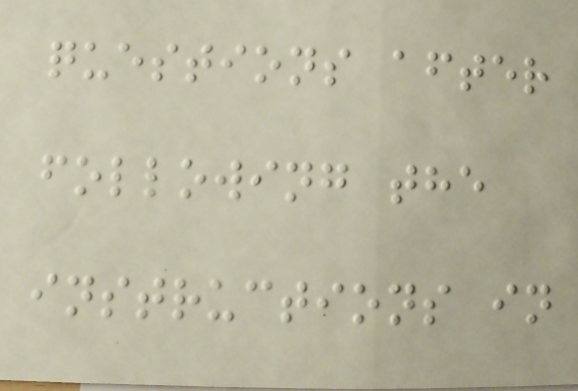questions after
following the
instructions in
